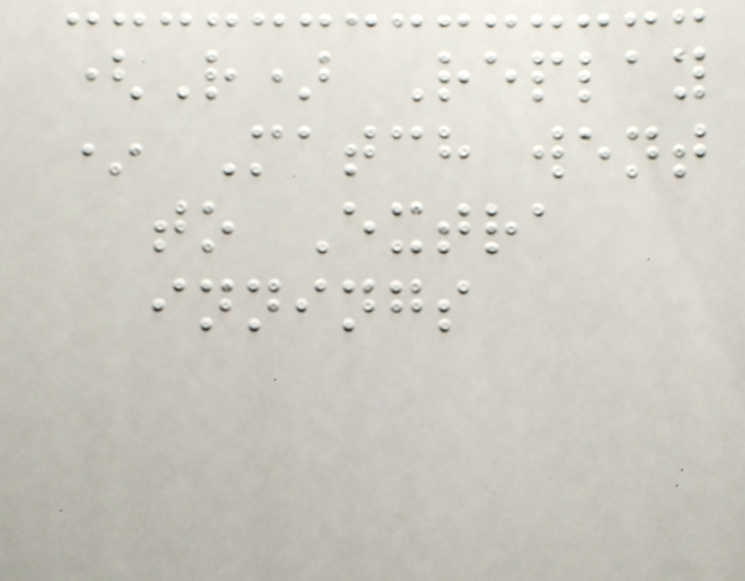(R) Replay
* Match went
to Extra
innings
